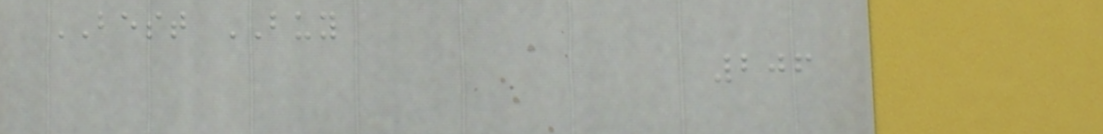BEST BUY
206
